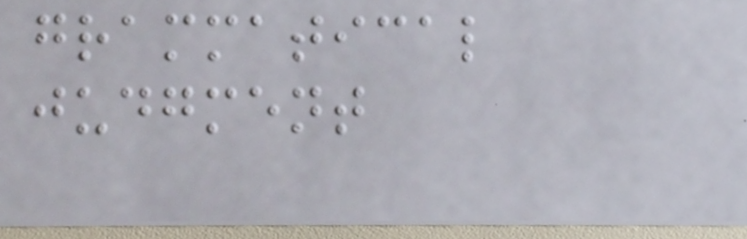grammatical
judgment
